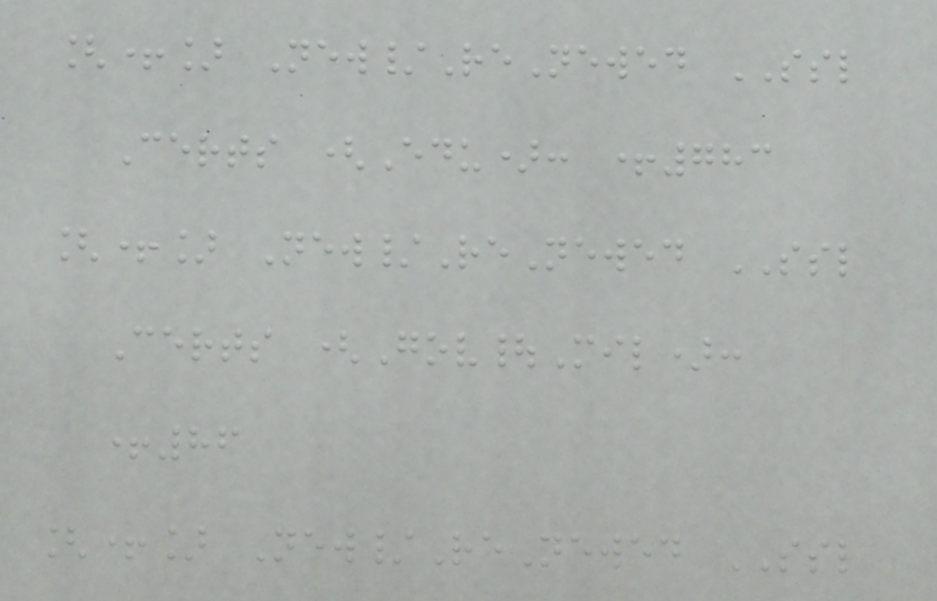[+] New/ReNewed SSL
Certs (Edu): +783
[+] New/ReNewed SSL
Certs (Gov|Mil):
+86
[+] New/ReNewed SSL
